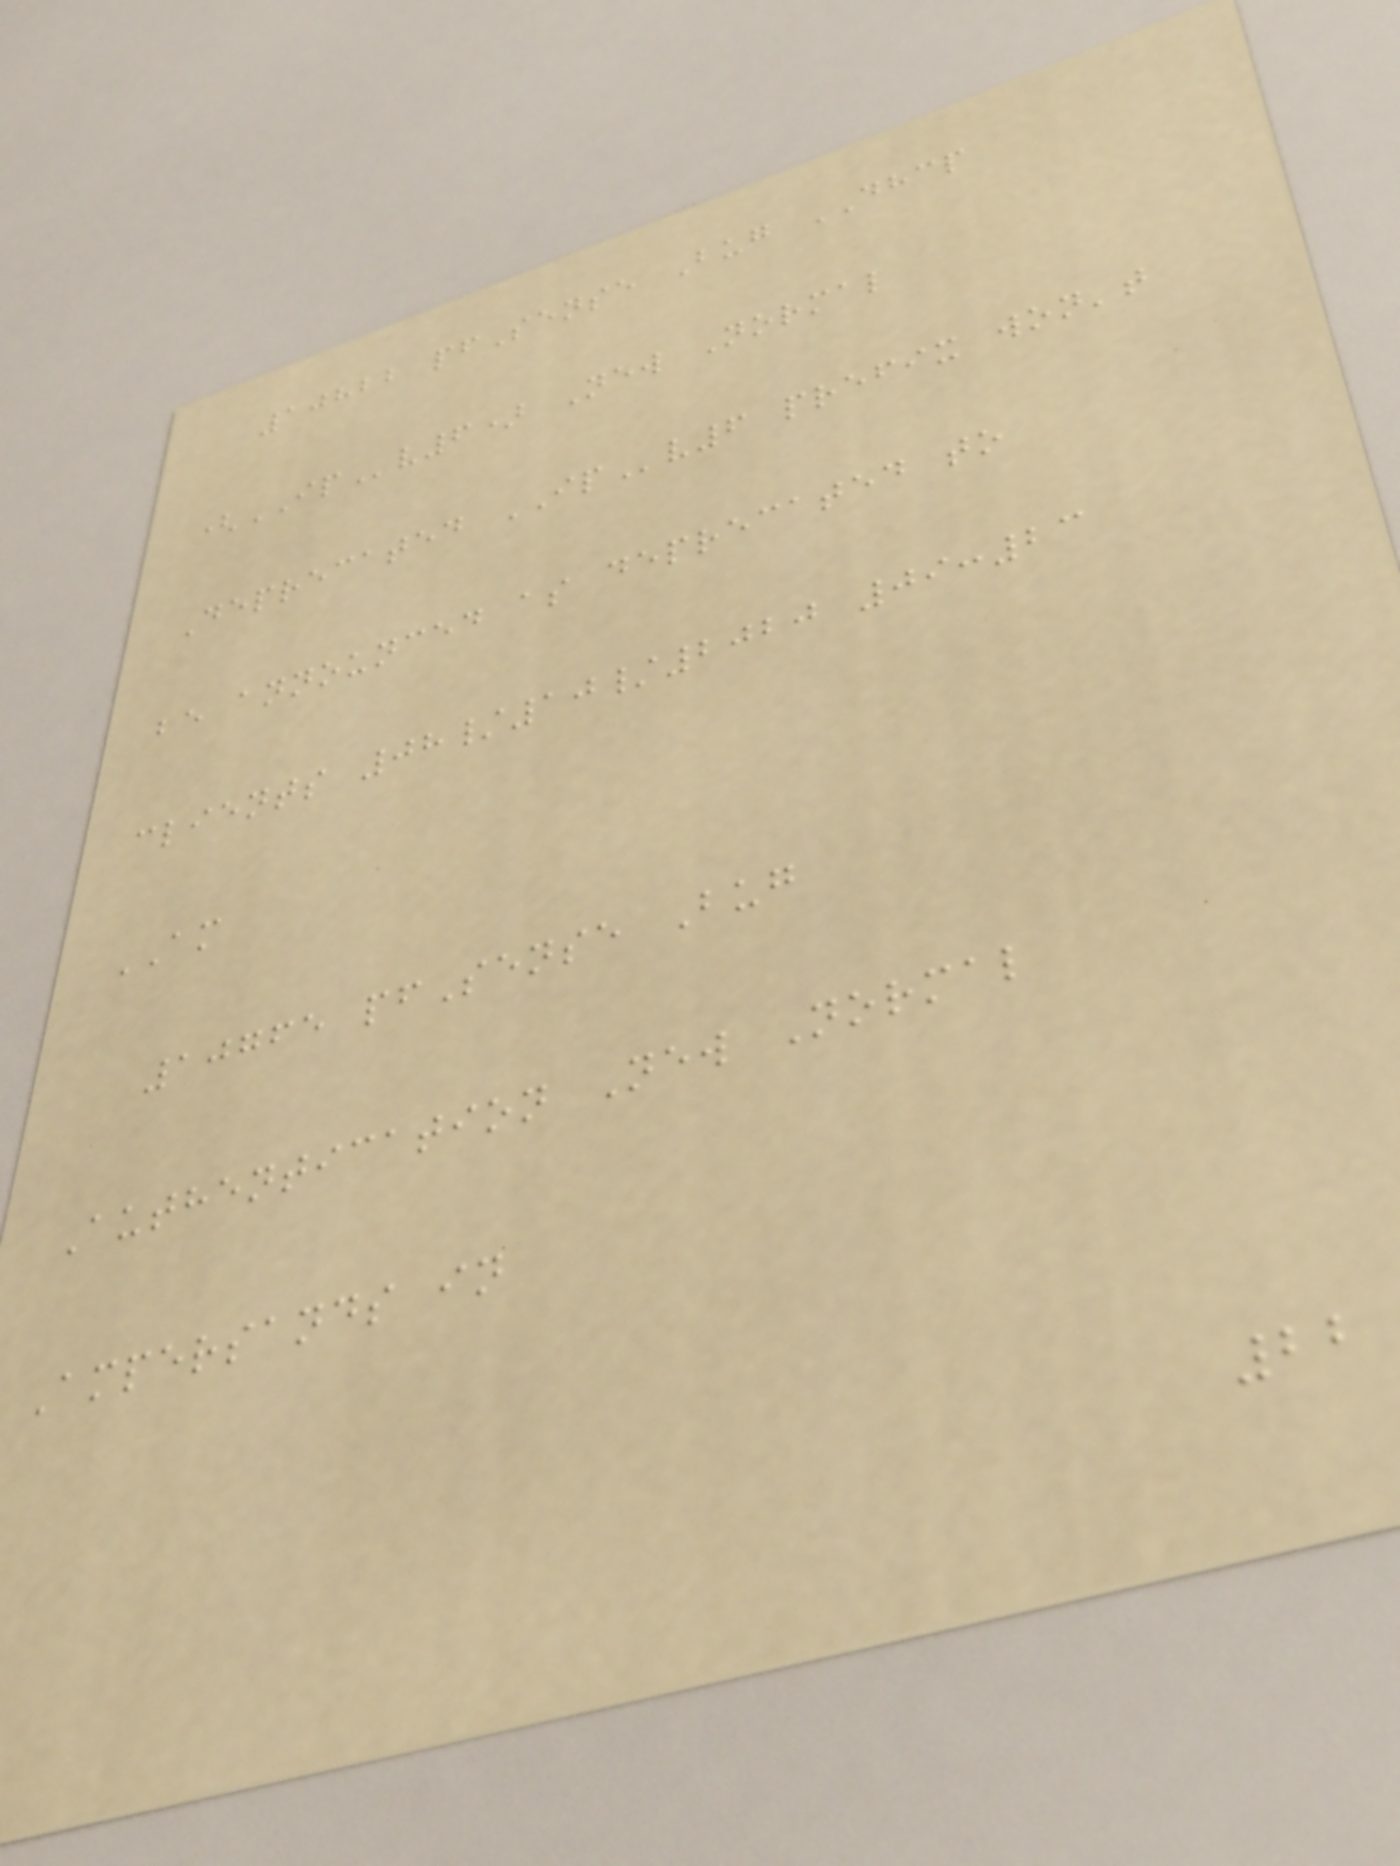10822 pfSense Bug DHCP
(IPv6) New Normal
Deprecated IPv6 prefix won't
be announced as deprecated to
clients 08/10/2020 09:23
AM
10765 pfSense Bug
Authentication New Normal
Ampersands in
22
